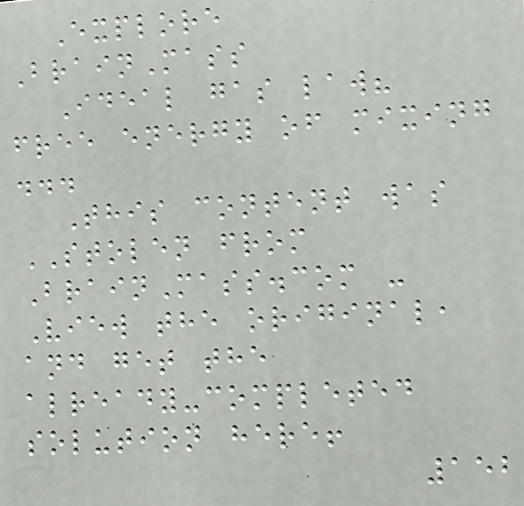Explore
BrainMass
Ideal gas law?
free energy of mixing
...
This content was
STOLEN from
BrainMass.com -
View the original,
and get the
already-completed
solution here!
152
